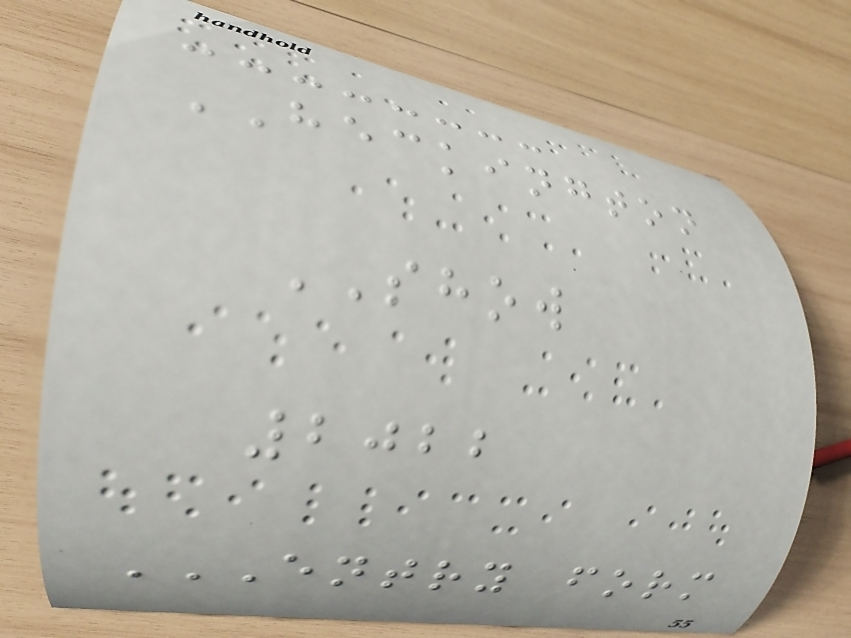HECKINGTON
SHOW
2022
ENTRY FORM
